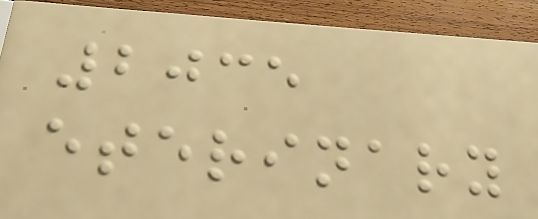2035
eterinary
